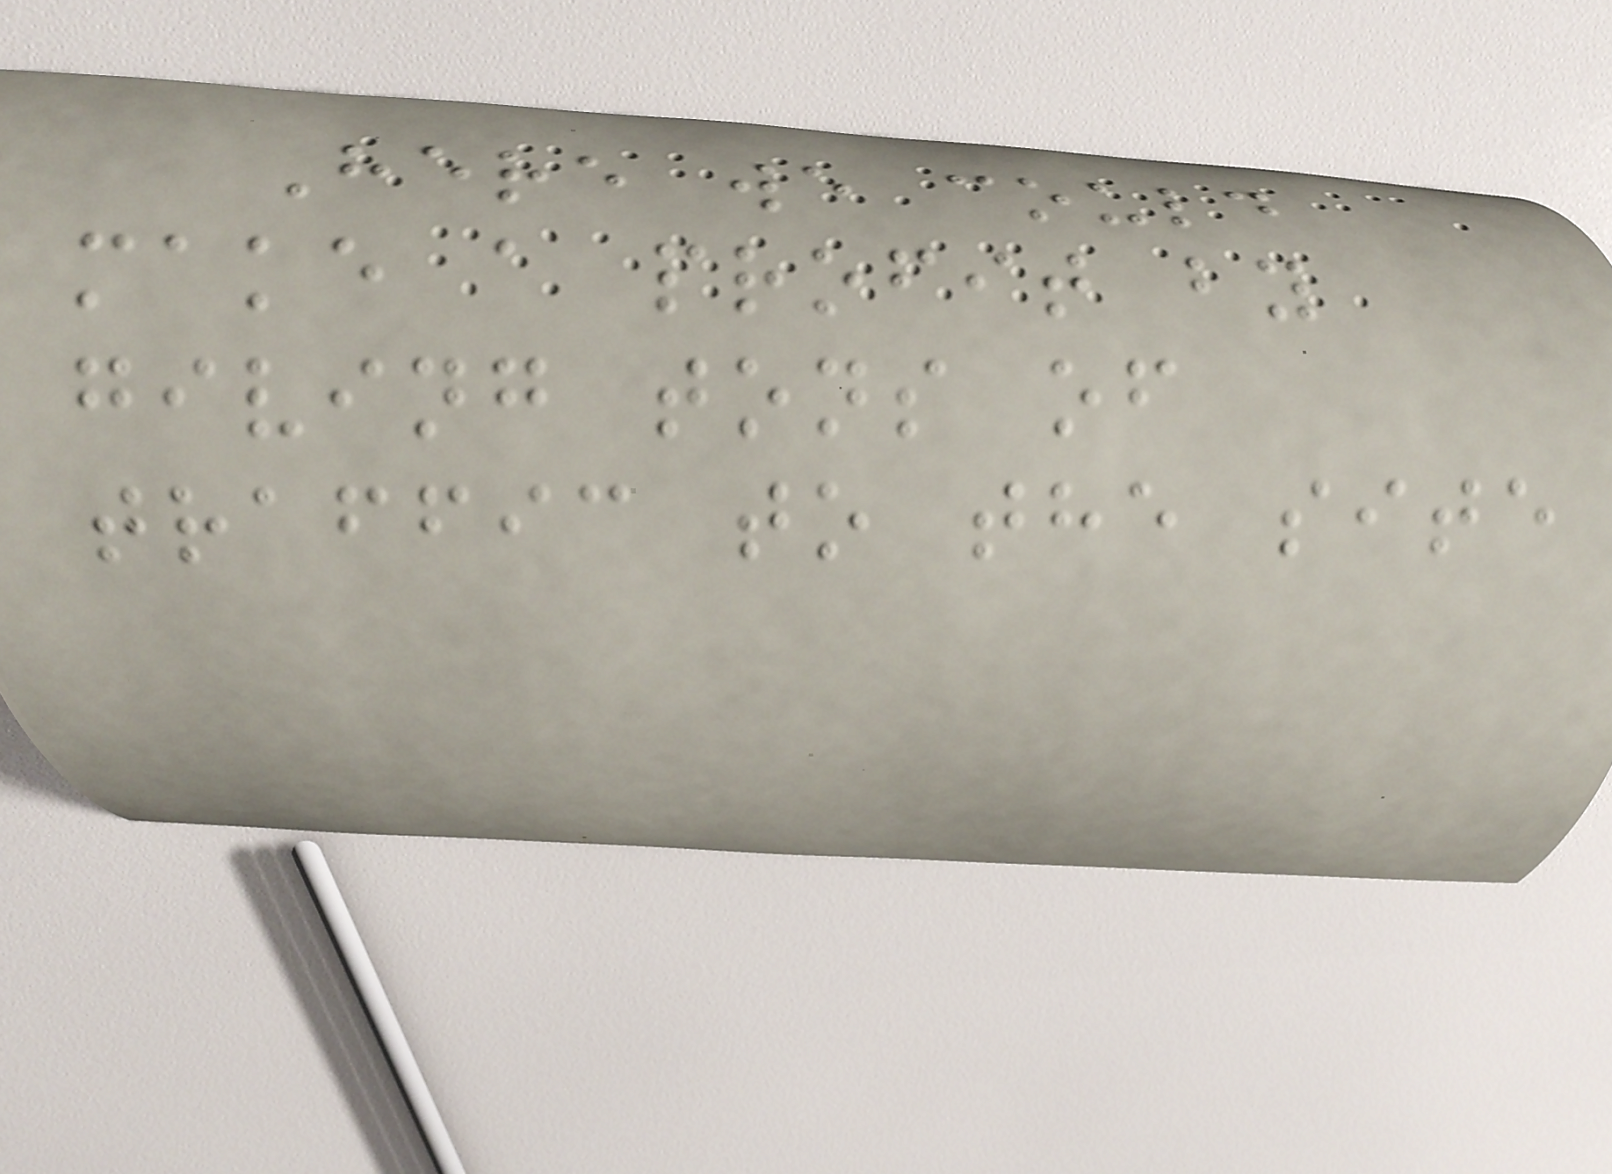Here we could
make a profit by
giving tons of
traffic to the site
